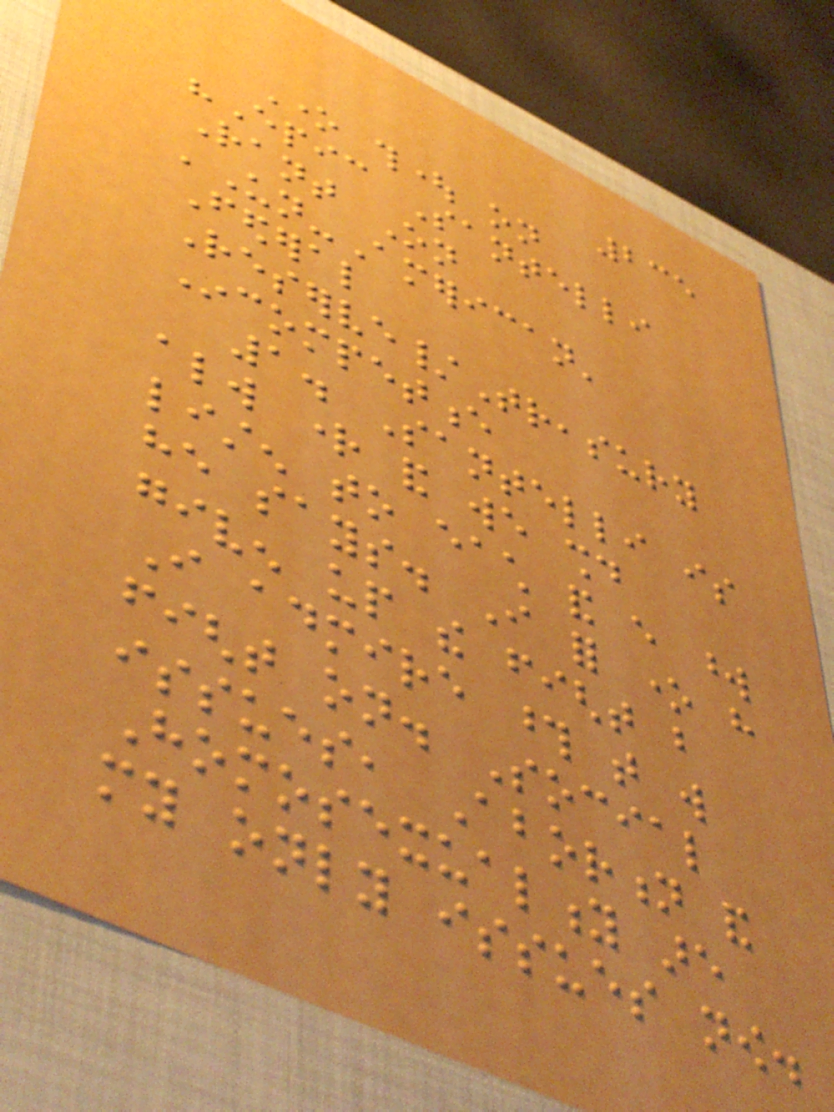235
One thought on
"Epic Santelli
Rant On
'Un-American'
Federal
Reserve/Treasury
Incompetence
1. Santelli is
always right and we should
listen to each and every word
he says. I for one have
given up the fight but
I admire those that will
fight on. Social
issues, Abortion and
Homosexuality are
my only issues now.
